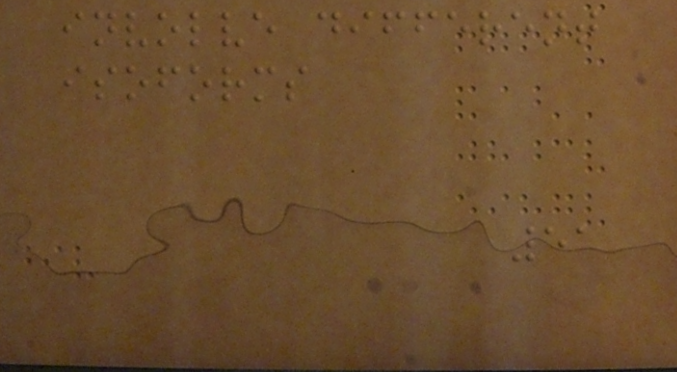involve different
isoforms
51
